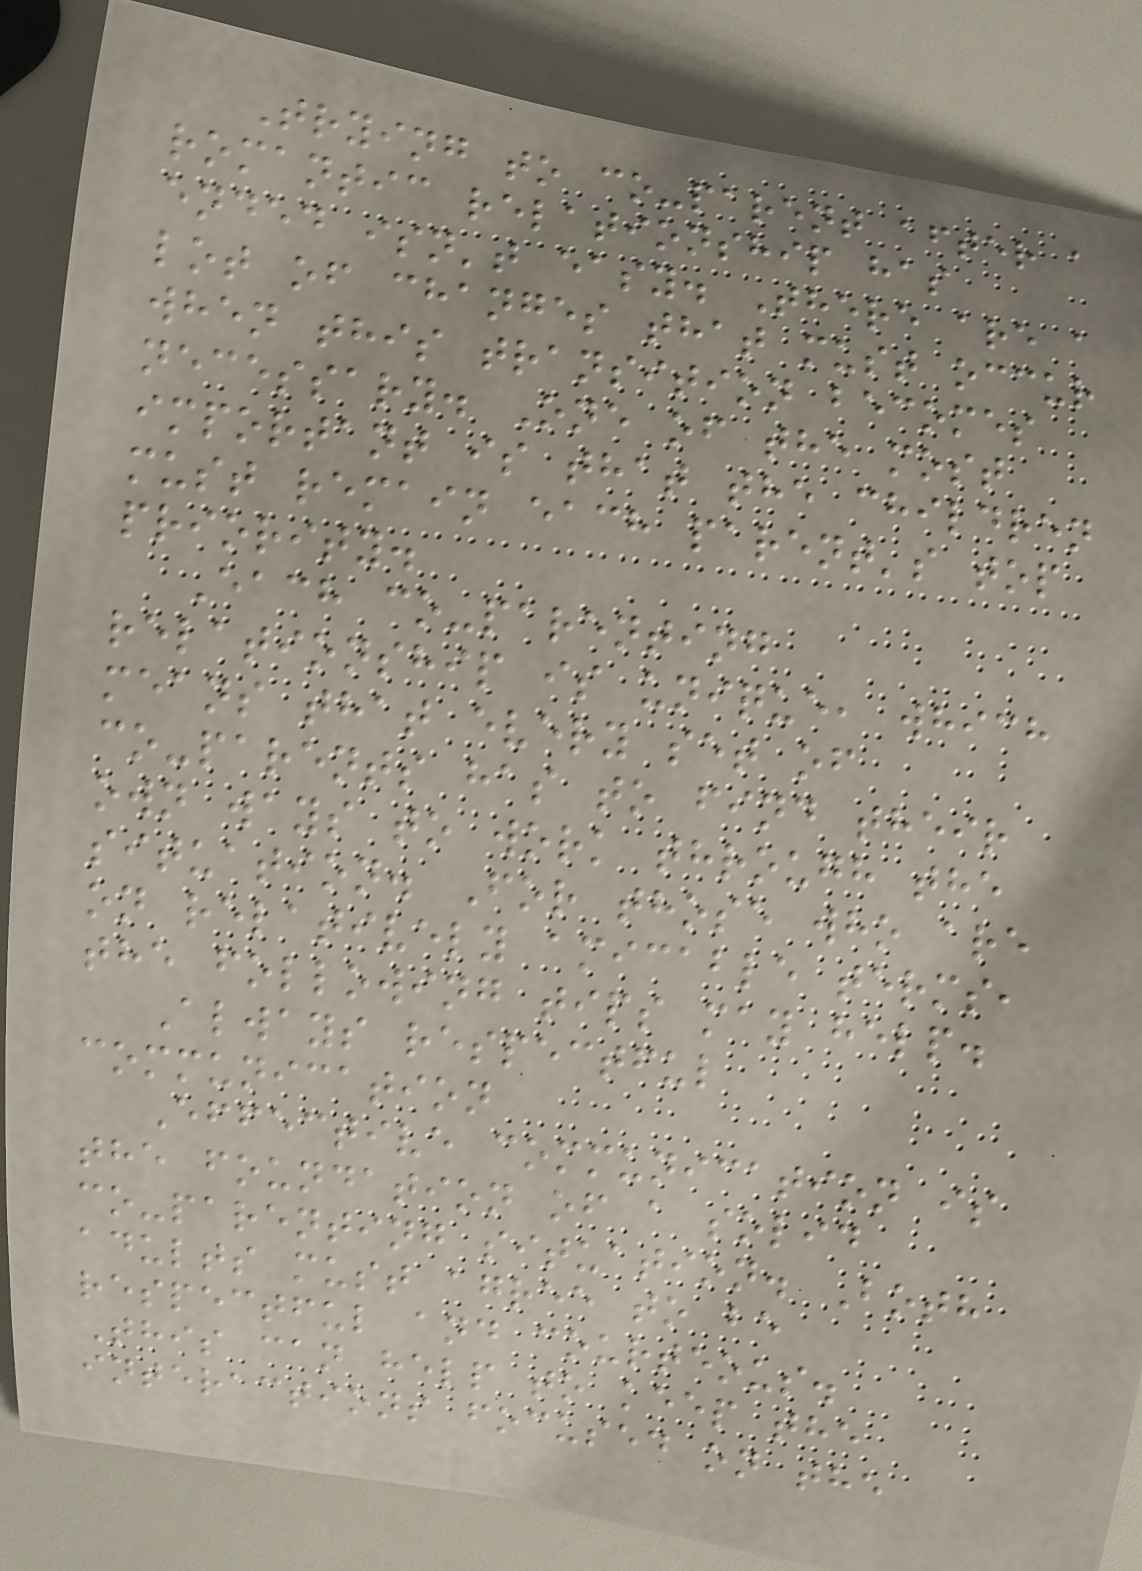Trying to co-parent after a
romantic relationship has
ended isn't easy. There are a
lot of changes that must occur
when this transition becomes
necessary. One of the most
important is that the children
must remain each parent's top
priority.
Each co-parenting
relationship is unique, which
means that every set of
co-parents has to find their
own ways to work through the
situation. For those who are
on relatively amicable terms,
the following tips may help.
Always respectful
communication
Effective communication is
the foundation of a solid
co-parenting situation. Both
adults must agree to be
respectful and courteous.
This can help to keep the
interactions focused on the
